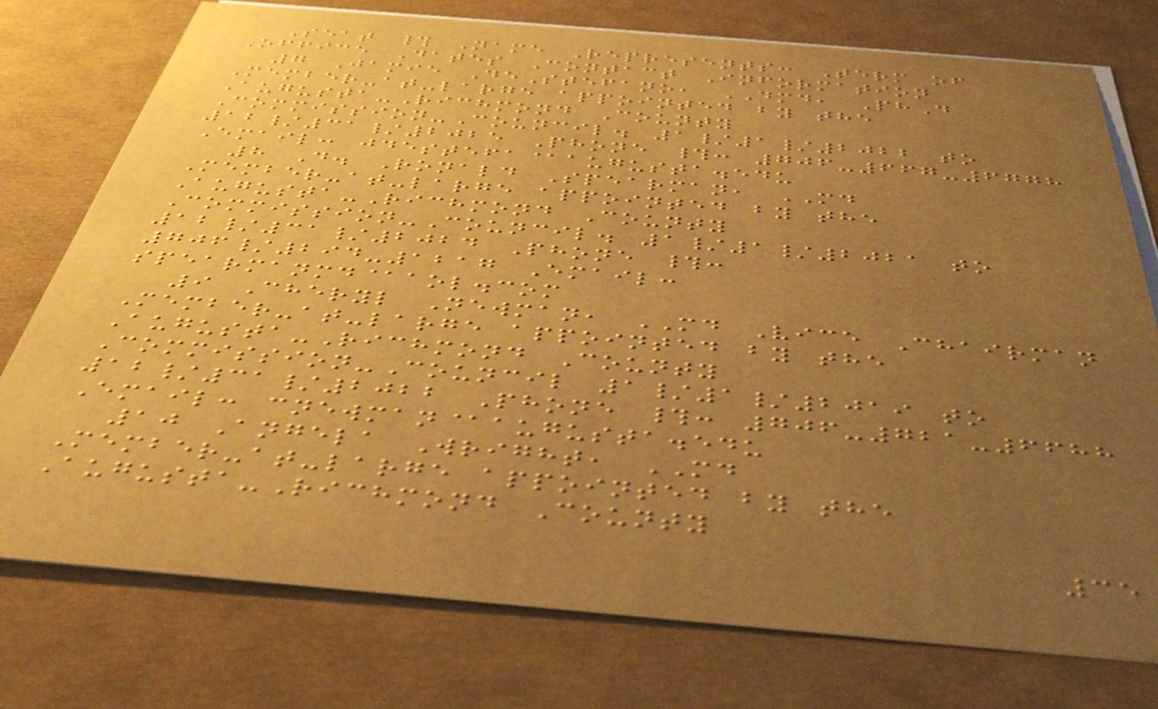Seat # Name Represents: Term of
Office Dates Contact Information
7 Jamie DeStefano, DMD, PhD
Member-at-large appointed by the
Augusta-Richmond County
Commission-Council. 1/1/2022 to
12/31/2025 Phone #: 706-667-6778
Email: jdestefa@augusta.edu
8 D. Ronald Spearman, MD
Member-at-large appointed by the
Augusta-Richmond County
Commission-Council. 1/1/2021 to
12/31/2024 Phone #:
706/294-1217 Email:
spearmanmd@aol.com
9 Cheryl Newman, MD Vice Chairman
Member-at-large appointed by the
Augusta-Richmond County
Commission-Council 1/1/2019 to
12/31/2022 Phone #: 706-721-6688
Email: cnewman@augusta.edu
10 Angela Wright, MD
Member-at-large appointed by the
Augusta-Richmond County
35
